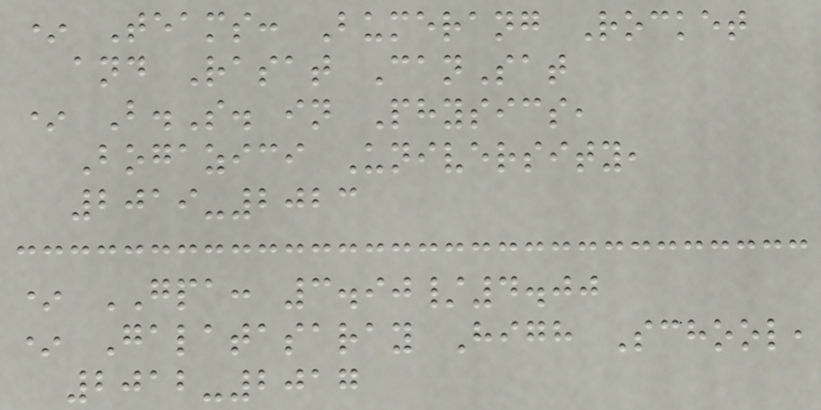* Teams: Bumerang Rocket
and Rasat CanSat
* B.S. in Physics,
Bogazici University,
2019-2023
* GPA: 3.90/4.00
* Galatasaray High School,
2012-2017
